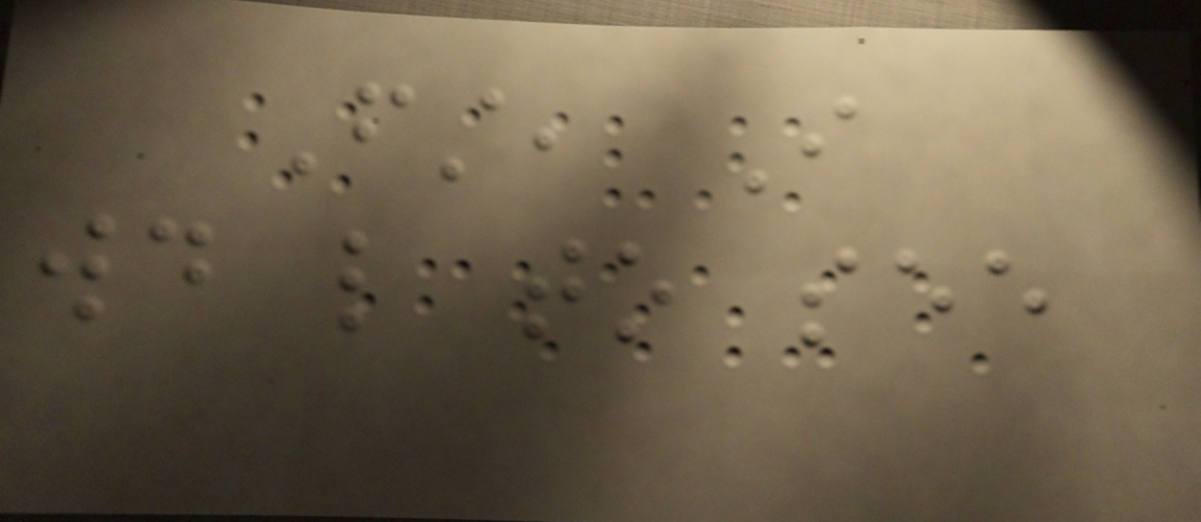First, I
would like to see
